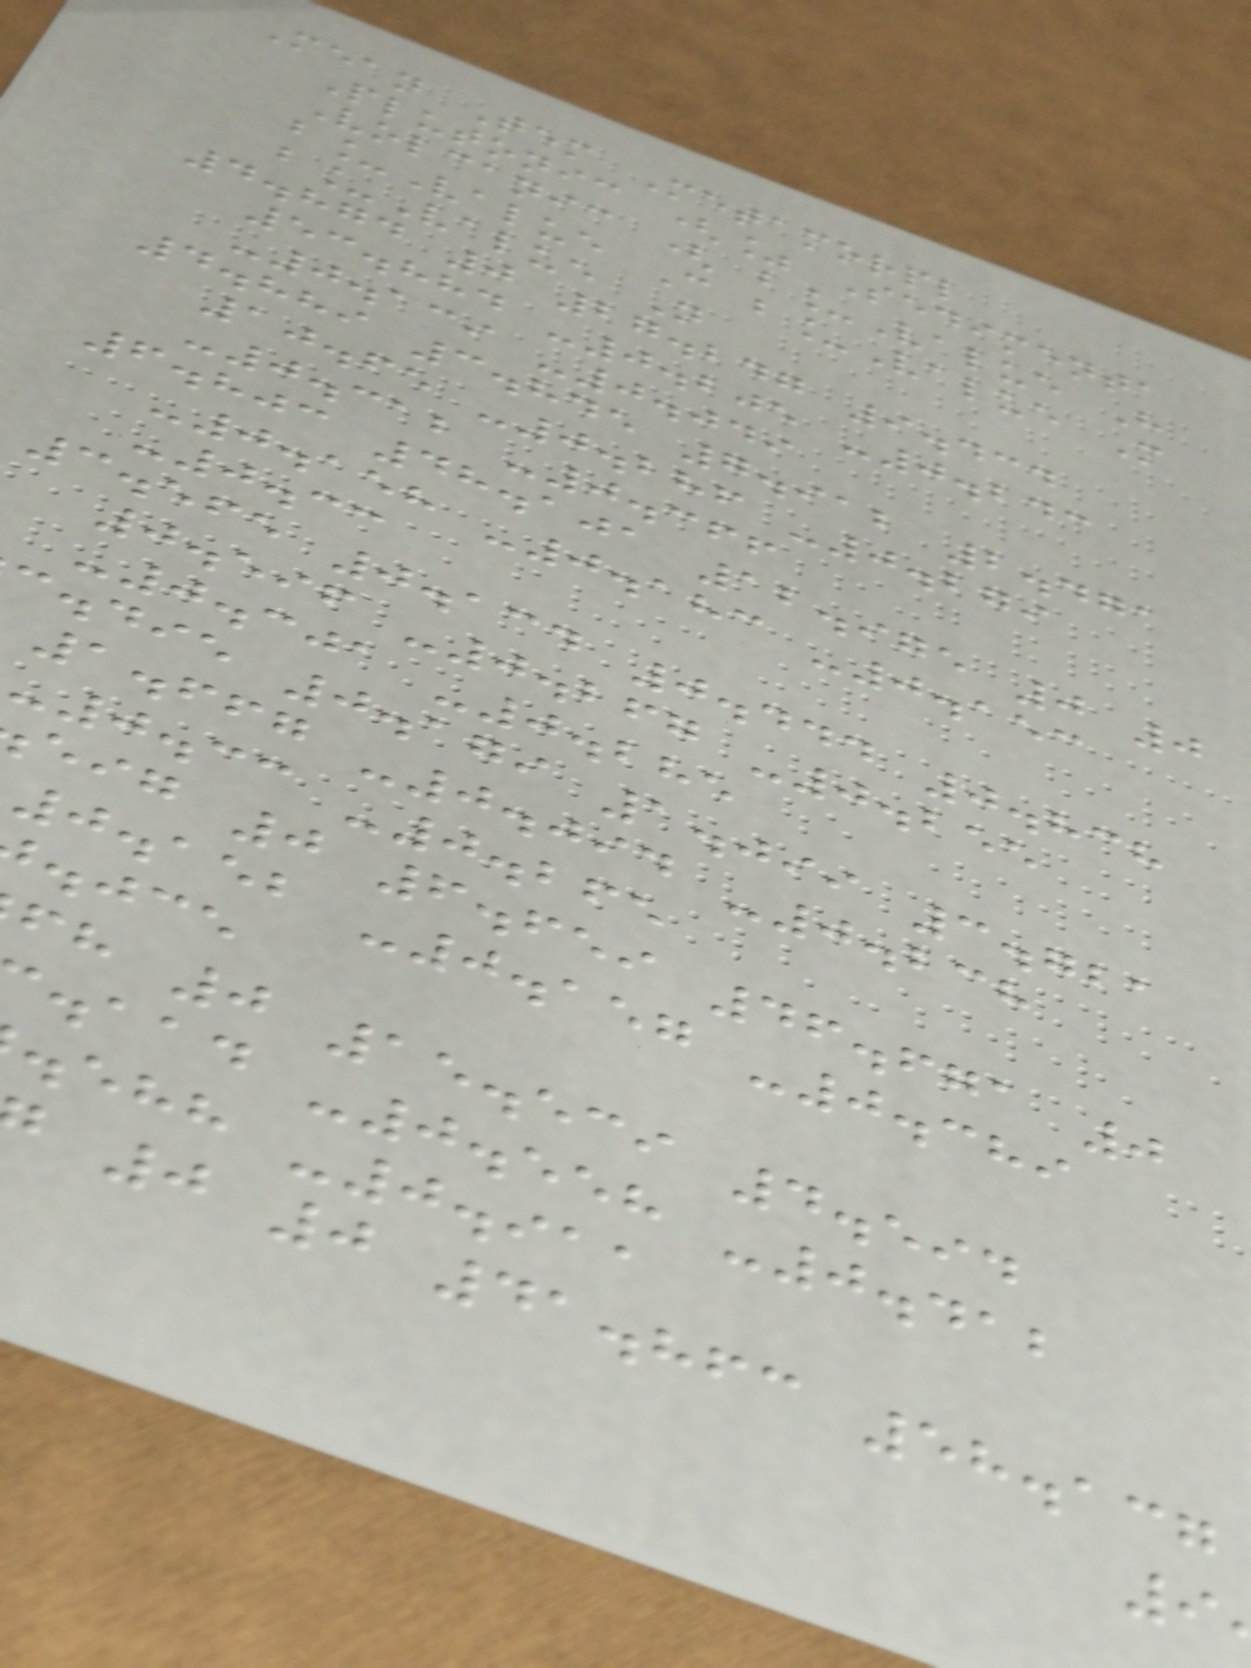Mean Tem Metamorpl
Plutonic (% Sedimenta
Volcanic ( b_Value H
b_Value C b_Value M
b_Value N
4.874 0 27.247 9.434
53.884 -0.205 -0.243
-0.139 -0.049
4.889 3.845 7.912 2.471
10.65 -0.286 -0.279
-0.312 -0.366
6.803 48.101 12.975 0 0
-0.158 -0.183 -0.153
-0.33
3.565 0.134 0.444 0.838
0.596 -0.267 -0.255
-0.301 -0.285
c.die 0.179 1.099 3.721
1.667 -0.094 -0.238
-0.33 -0.265
eig 0 6.659 46.671 0
0.152 -0.157 -0.389
.jce
fh 0 15.539 4.594
.aad -0.558 -0.412
.ehh -0.911
0 0 41.863 58.137
